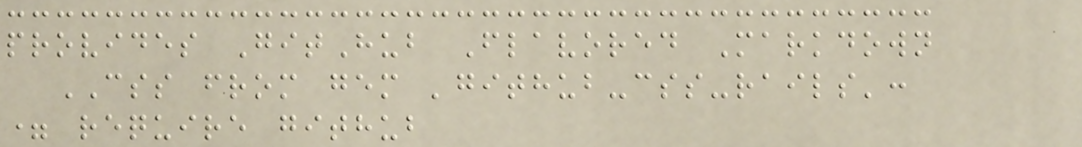provides GitHub Flavored Markdown
CSS from gem 'github-css-rails':
= require github
